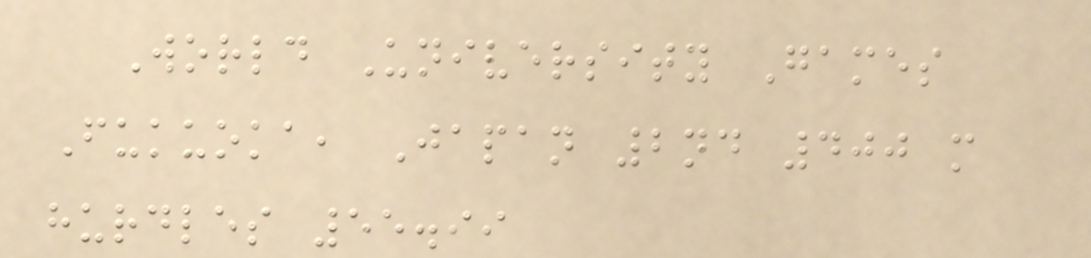World University Games
Fukuoka, Japan 2nd 400 m
hurdles 55.99
